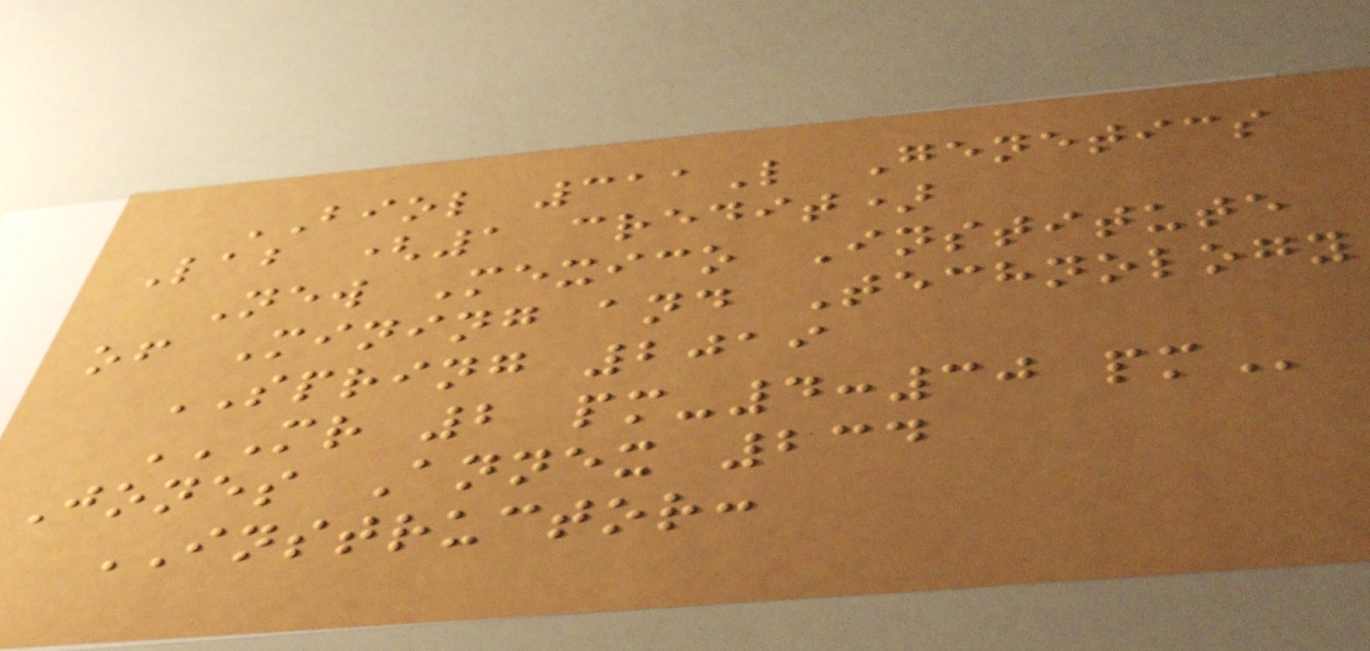BIOL 311L Genetics
Lab (1 credit)
New Mexico Institute
of Mining and Technology
SPRING 2019
MR 2 PM-4:30 PM
Jones Annex 234
INSTRUCTOR:
